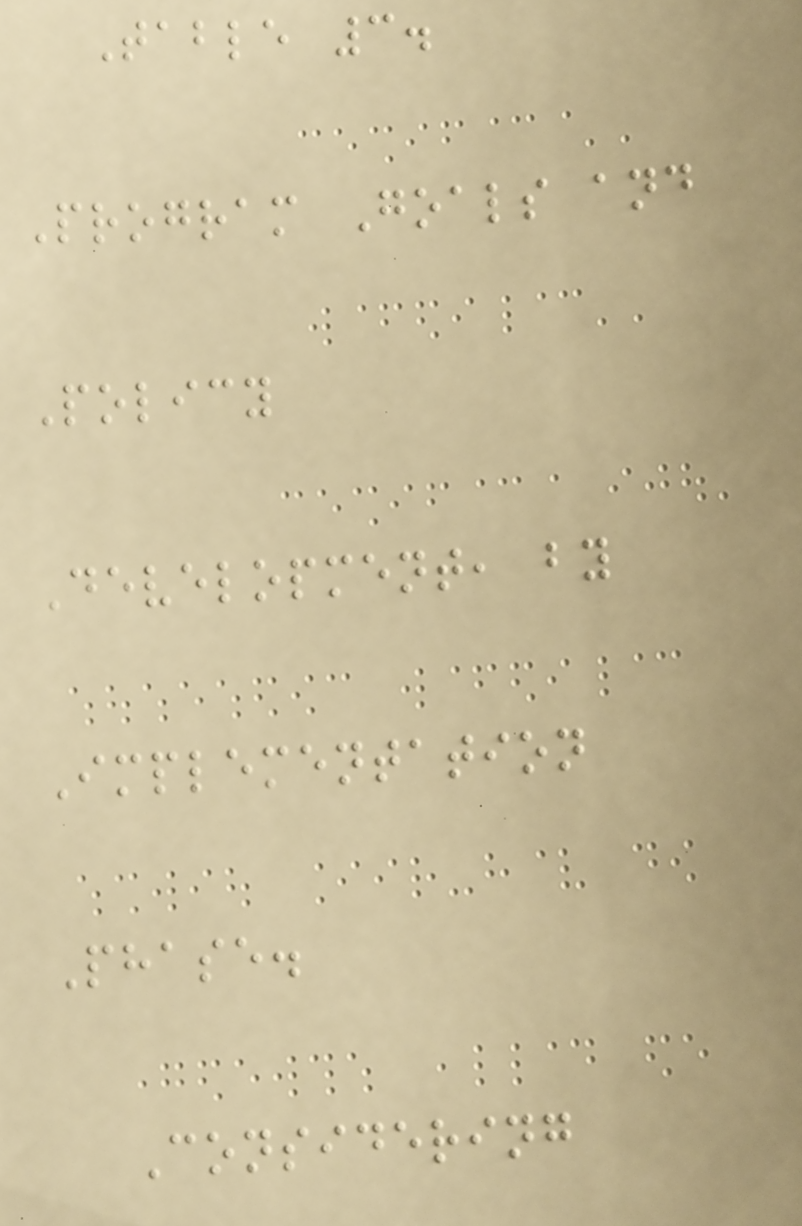Table 3.
Program Goals and
Policy
Development, by
Implementation
Phase.
Considering
